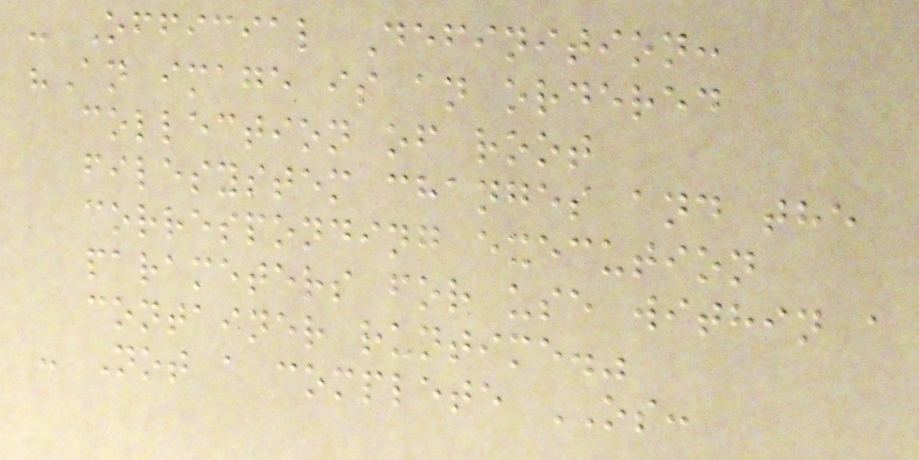- Official Definition:
"An image is an ordered
collection of root
filesystem changes and the
corresponding execution
parameters for use within a
container runtime."
- Not a complete OS:
